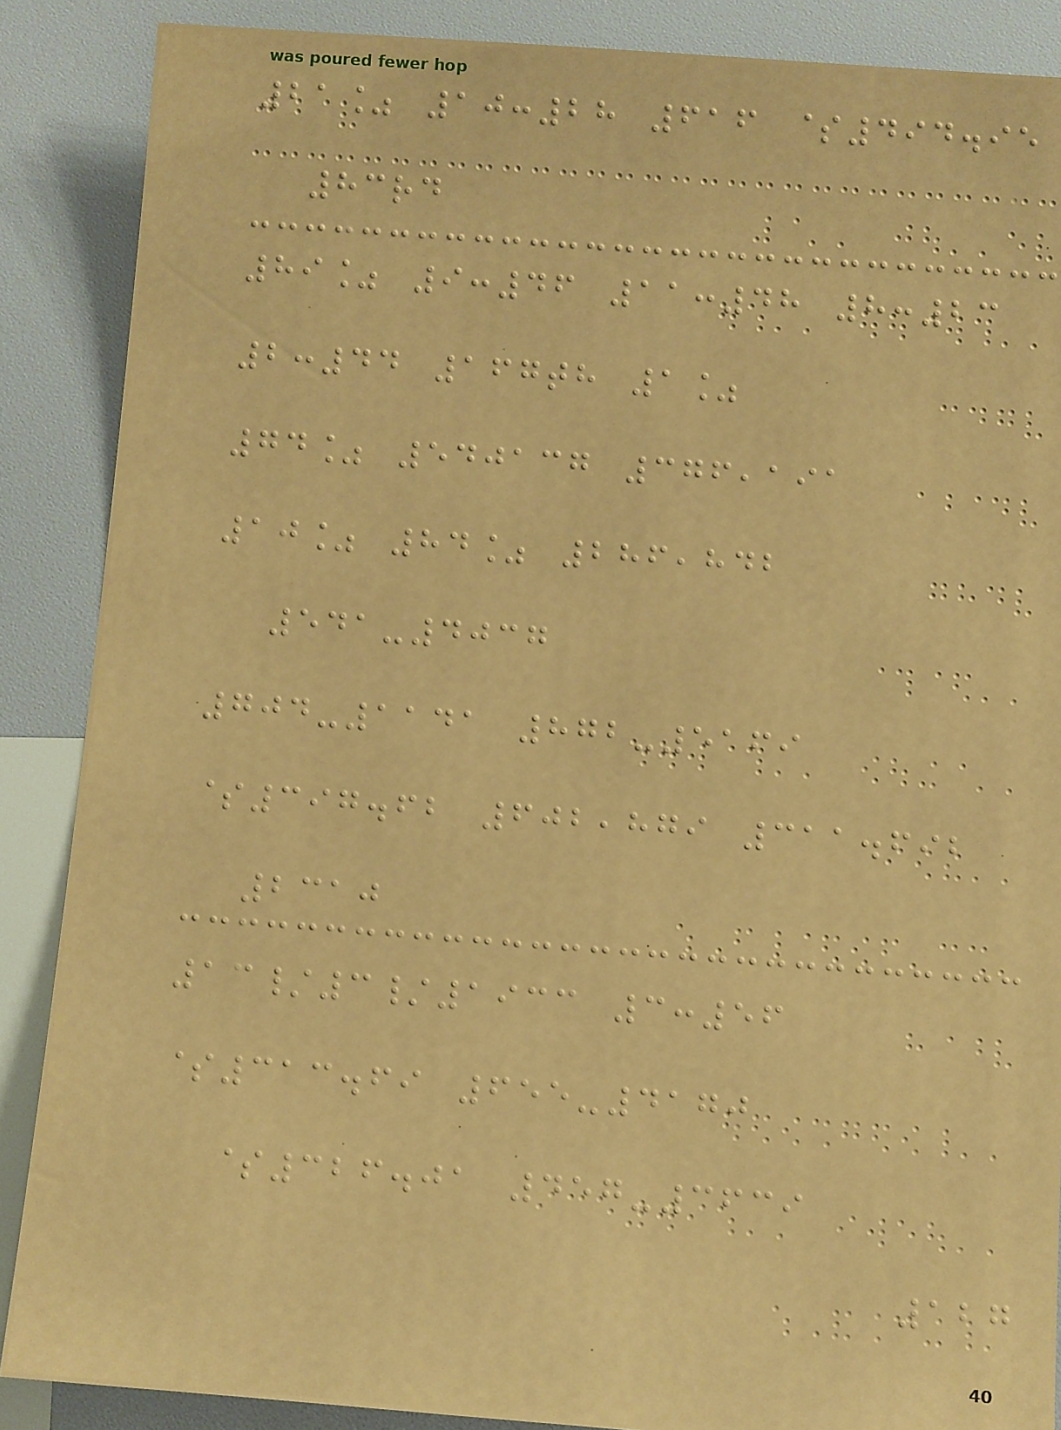21% 10:28 616 $494.95
83rd
89% 9:46 11:48 8:23
2:44 167th 1%
74% 540137 376,191
10% 84% 286,842
541-4037
704-1141 872-5169
$397.62 602,879 311.692
2310
13/3/1933 3:56
$313.69 655-4170
$326.01 457-3639
127
